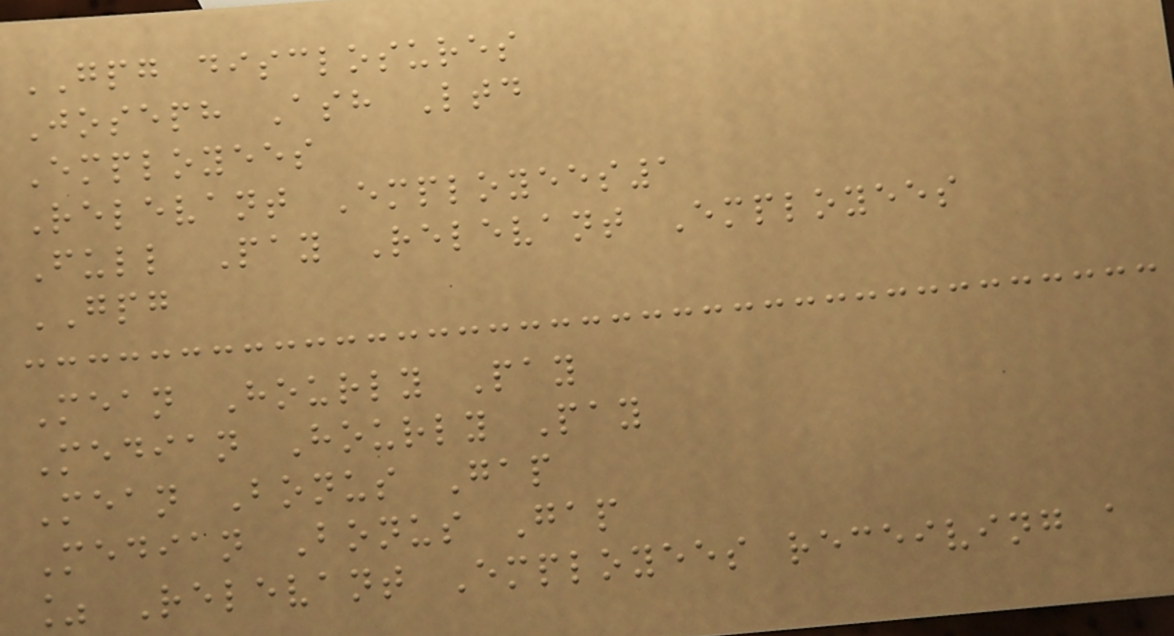GPG disclosures
Joseph Ash Ltd
Employees
Relevant Employees1
Full Pay Relevant Employees
GPG
Mean Hourly Pay
Median Hourly Pay
Mean Bonus Gap
Median Bonus Gap
% Relevant Employees receiving a
